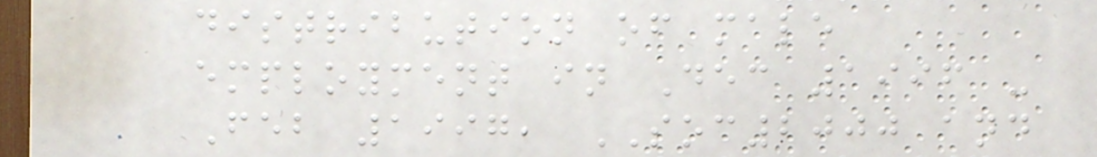distribution of male
employment in Dec 1996 -
Feb 1997, SOC2000 and
